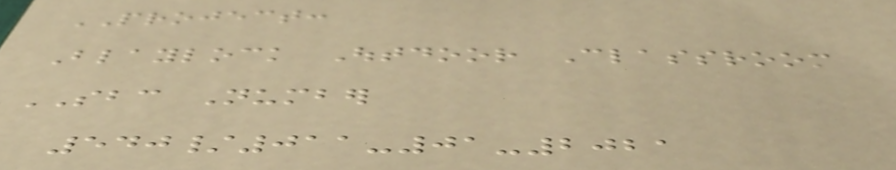PROJECT:
Blaylock Outdoor Classroom
SBC Number
540/011-01-2021
